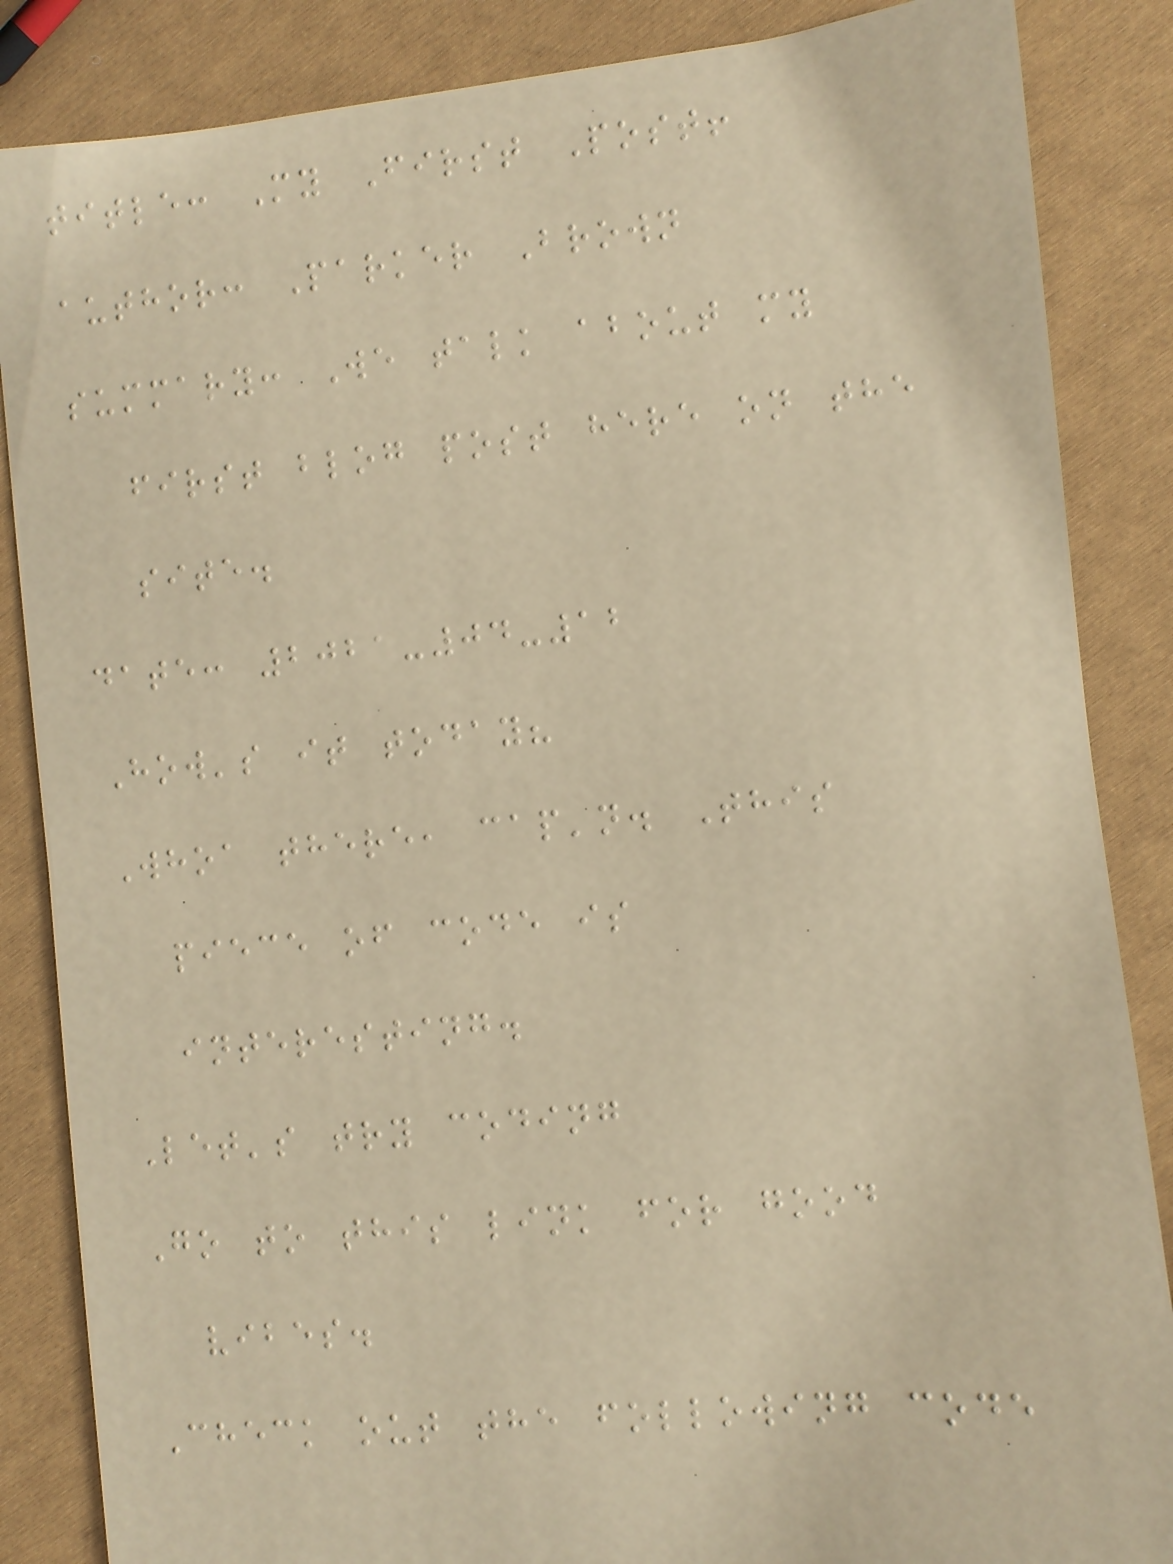title: My First Post!
author: Parker Brown
summary: We talk about my
first blog post here on the
site.
date: 2021-04-12
How's it today?
Whoa there, cap'n. This
piece of code is
interesting.
Let's try coding
Go to this link for good
vibes.
Check out the following code
